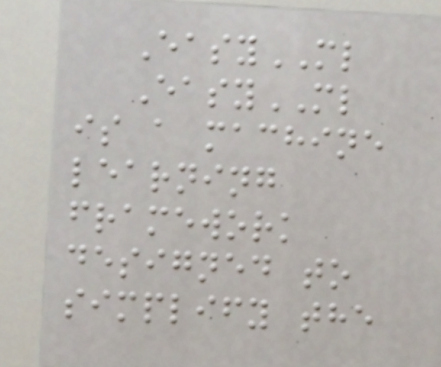EasyML
EasyML
is a machine
learning
framework
designed to
simplify the
